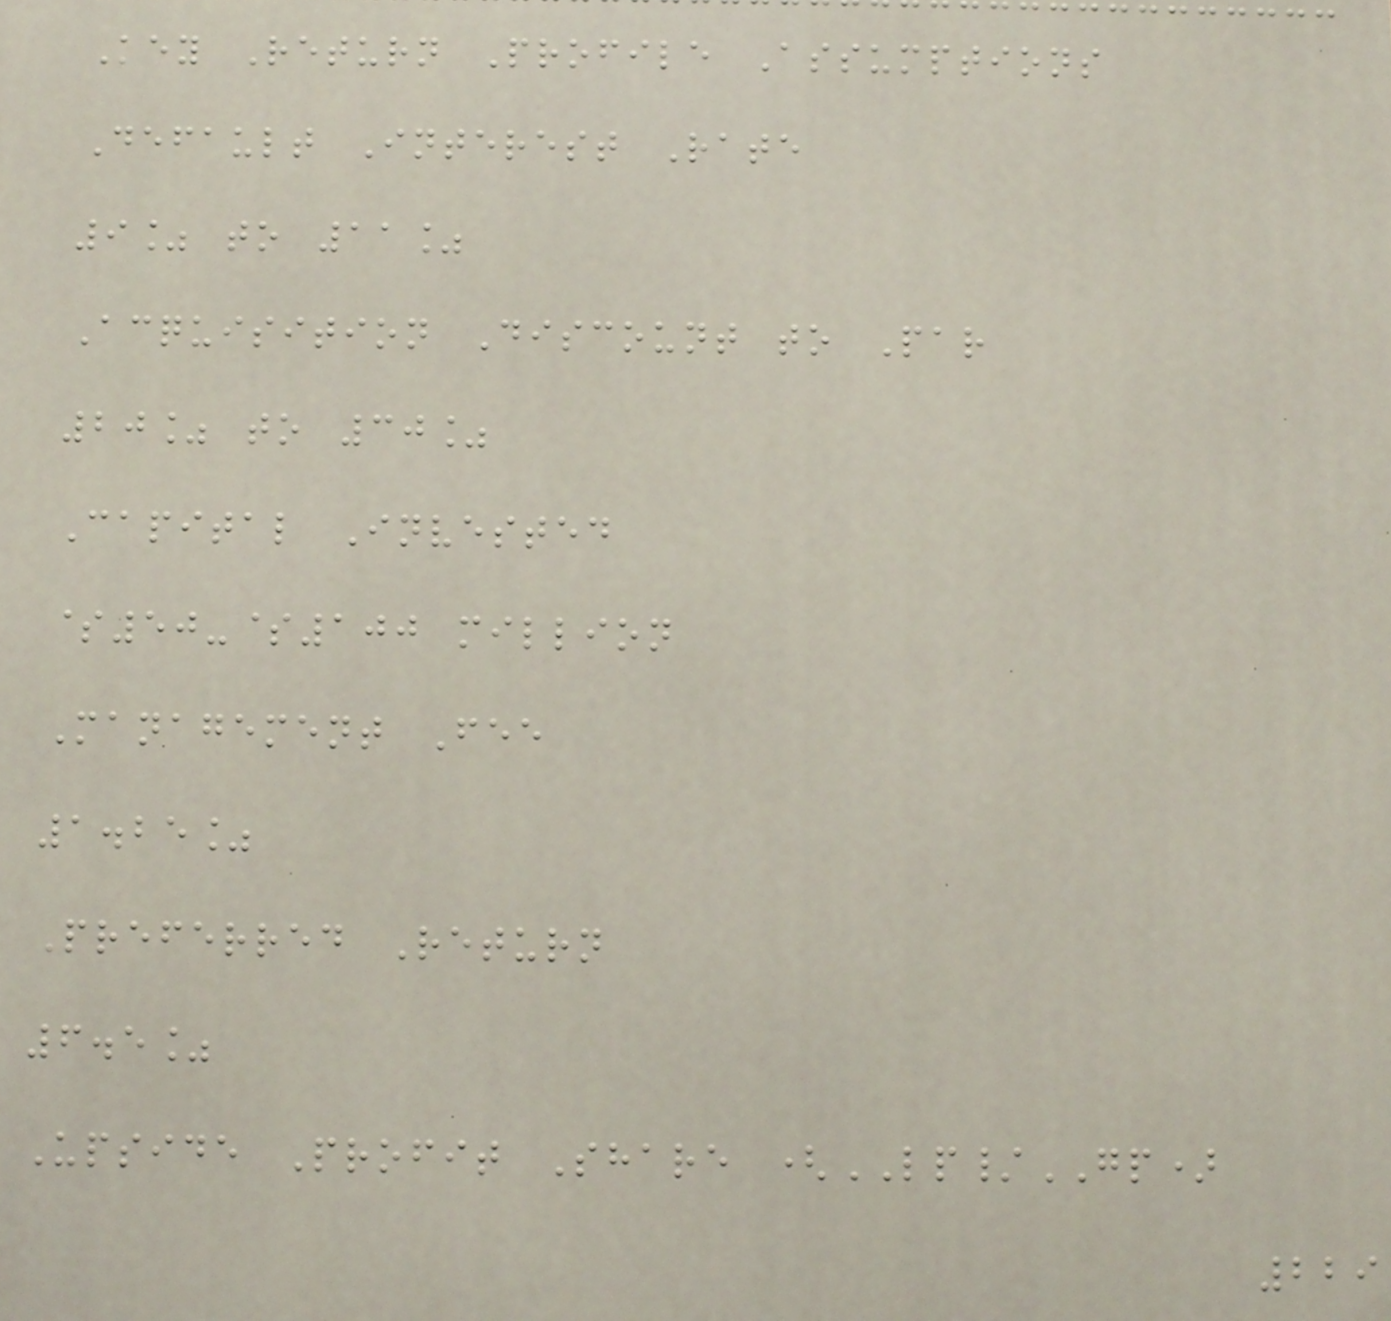Key Return Profile Assumptions
Default Interest Rate
9% to 11%
Acquisition Discount to Par
20% to 30%
Capital Invested
$50-$100 million
Management Fee
1.25%
Preferred Return
6.5%
Upside Profit Share (LP/GP)
229
